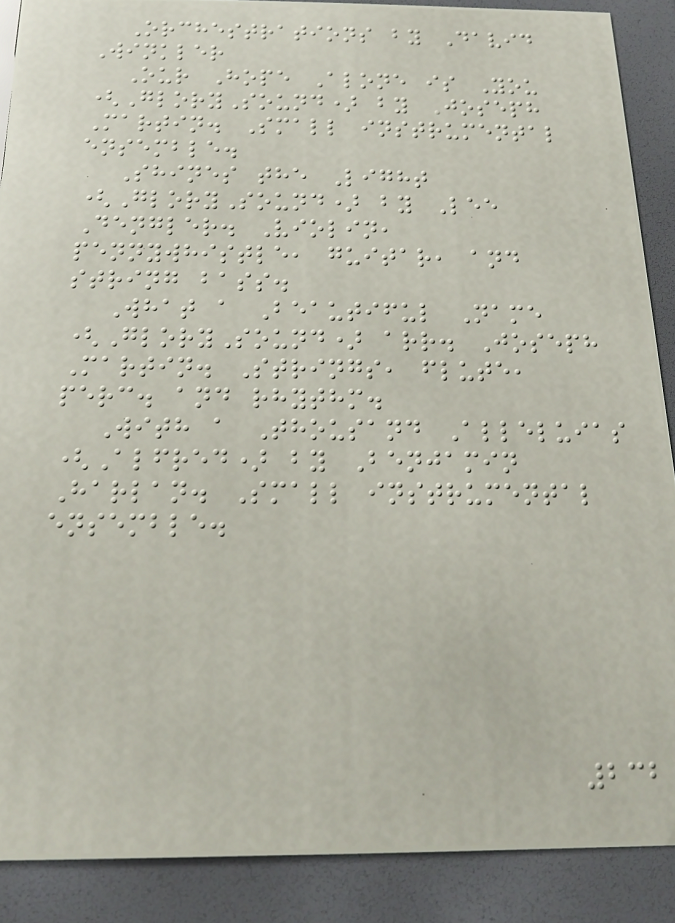Orchestrations by David
Winkler
Our Hope Alone is You
(GlorySound) by Joseph
Martin. Small instrumental
ensemble.
Shines the Light
(GlorySound) by Lee
Dengler. Violin,
pennywhistle, guitar, and
string bass.
What a Beautiful Name
(GlorySound) arr. Joseph
Martin. Strings, flute,
perc. and rhythm.
With a Thousand Alleluias
(Alfred) by Benjamin
Harlan. Small instrumental
ensemble.
232
